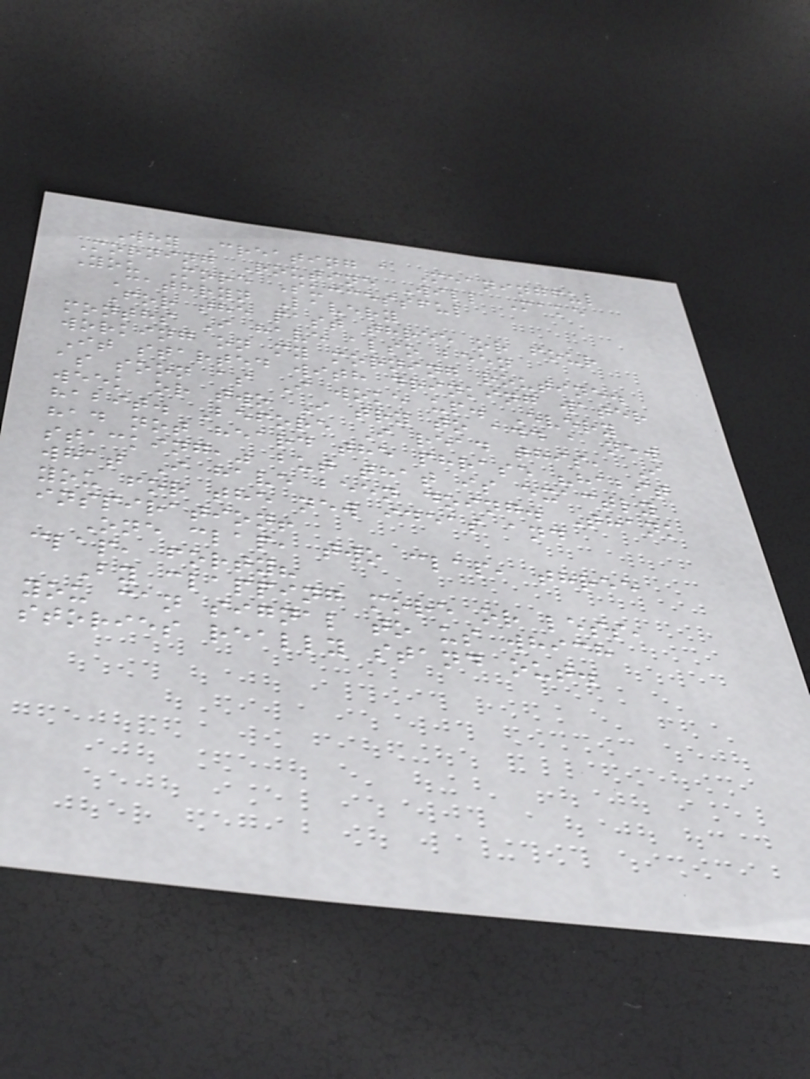Why Creating a Meaningful
Morning Routine Will Make
You More Successful
Cathryn Lavery
For the past three or four
months I have also been
working on my morning routine.
It started with drinking water
as soon as I woke up. Every
week or two I try to add a new
habit. Before I read this, I
had not heard the phrase "habit
stacking," but that is exactly
what I have been doing. Thank
you for the new ideas and
inspiration!
One clap, two clap, three
clap, forty?
By clapping more or less,
you can signal to us which
stories really stand out.
